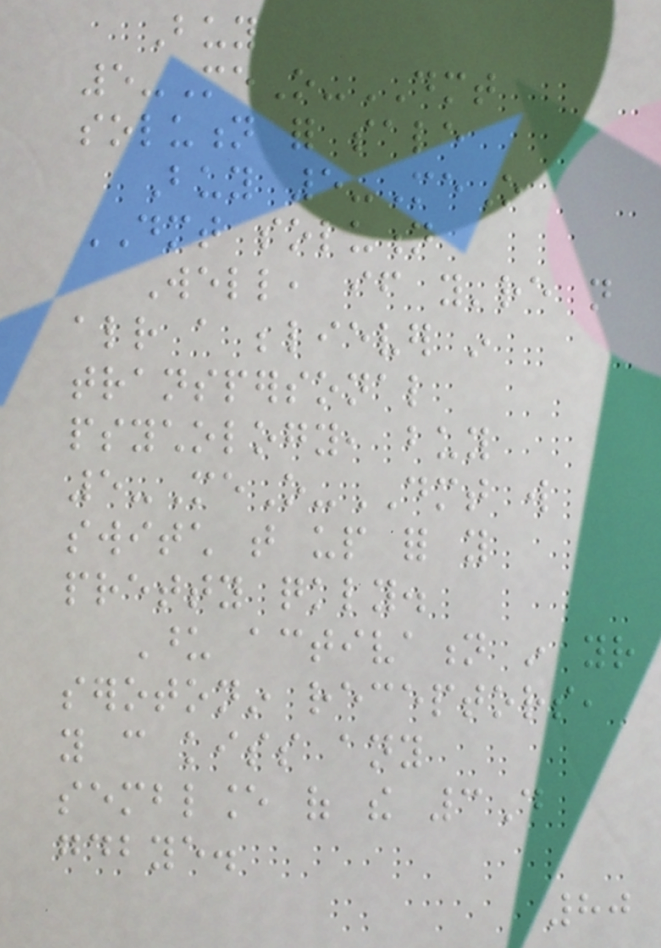Buy
5-MeO-DMT
solution for sale
Buy 5-MeO
DMT solution
Well, if you're not
already a believer in
transpersonal
psychology, buy
5-MeO-DMT will
switch that up for you
pretty quickly.
Upon activation in your
serotonin receptors,
you can kiss any
semblance of the 3D
goodbye.
80
